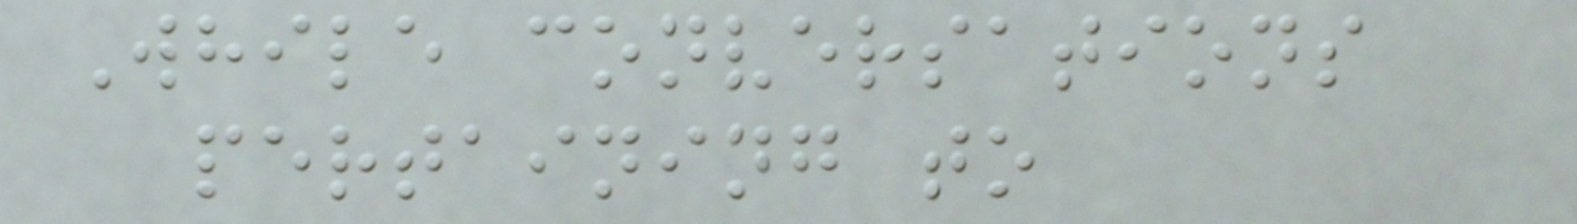While conversations
pertaining to
